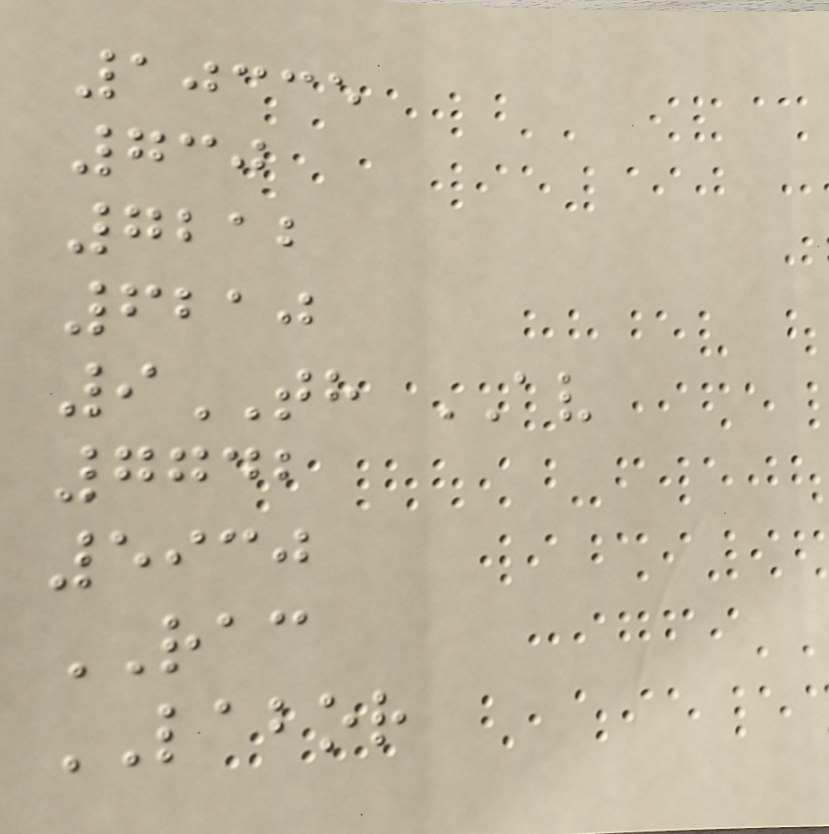10335
730
7212
6210
9TH AV
7742
5930
RAC
LABOR
